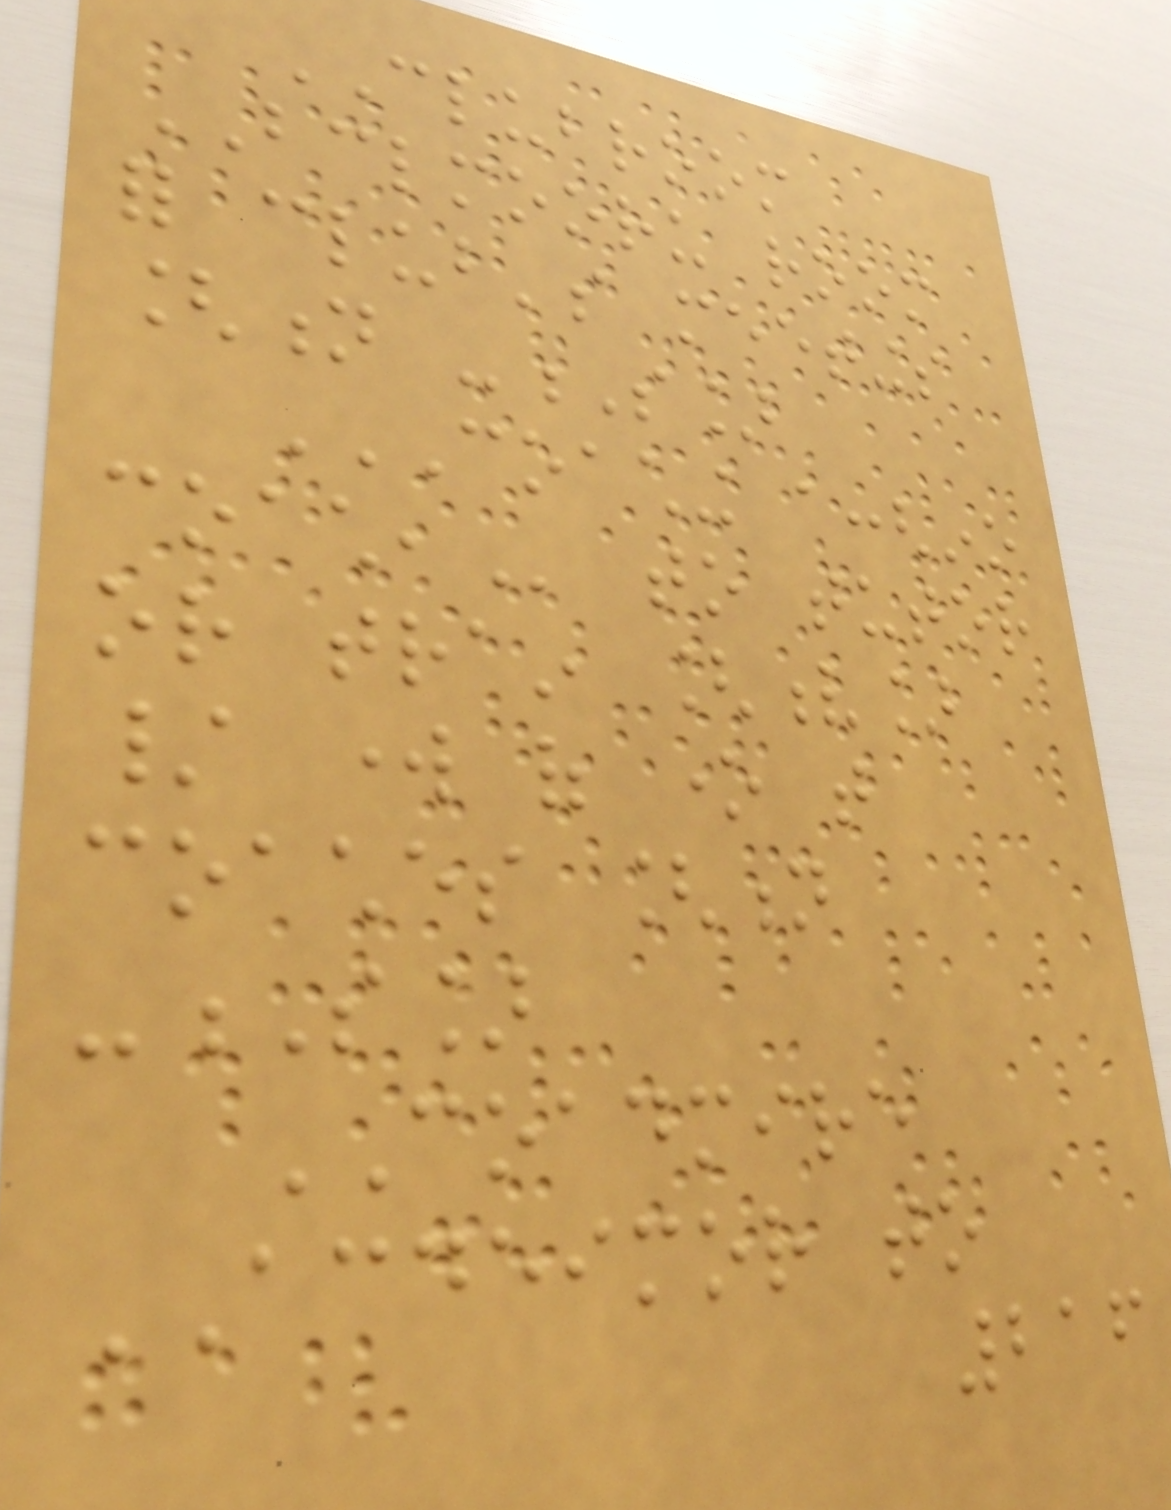CLUBROOM
BCLMOORU room
for club's meetings
[n -S]
COACHING ACCGHINO
COACH, to tutor
or train [v]
/ work of one that
coaches [n
-S]
COADMIRE
ACDEIMOR to
216
